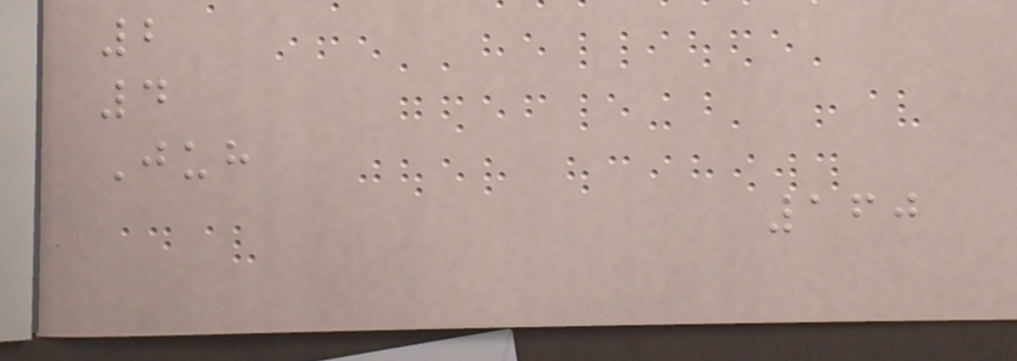2
4
Juh
160
